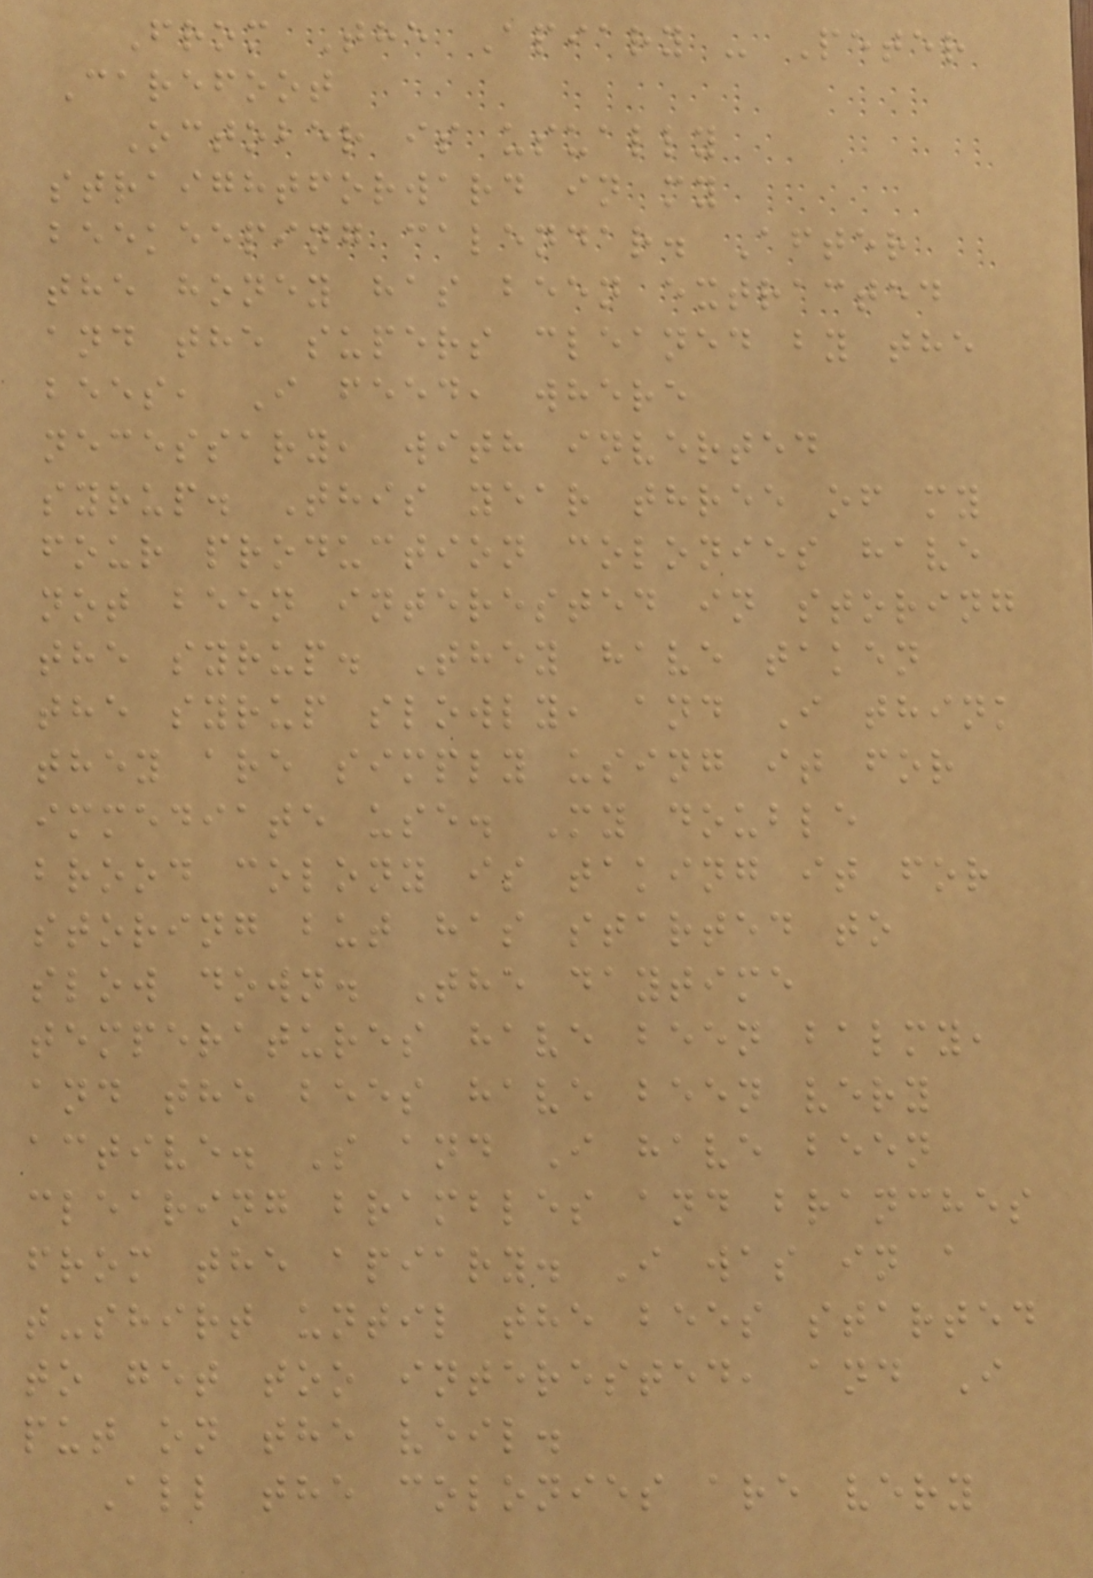From The Apiary - Peter
Carefoot
October is usually
straightforward in my
beekeeping calendar. After
the honey has been extracted
and the supers cleaned by the
bees, I feed, where
necessary, with inverted
syrup. This year three of my
four production colonies have
not been interested in storing
the syrup. They have taken
the syrup slowly, and I think
they are simply using it for
immediate use. My double
brood colony is taking it for
storing but has started to
slow down. The daytime
temperatures have been balmy,
and the bees have been very
active. S and I have been
clearing brambles and branches
from the apiary. I was in a
t-shirt until the bees started
to get too interested, and I
put on the veil.
All the colonies are very
